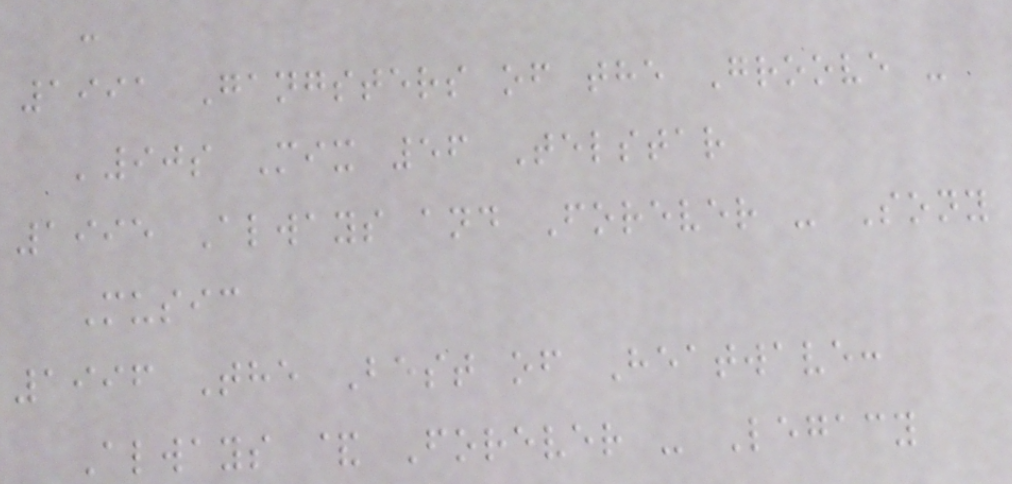-
1991 Gangsters of the Groove -
'90s Mix 56 Telstar
1995 Always and Forever - Sony
Music
1996 The Best of Heatwave:
Always & Forever - Legacy
